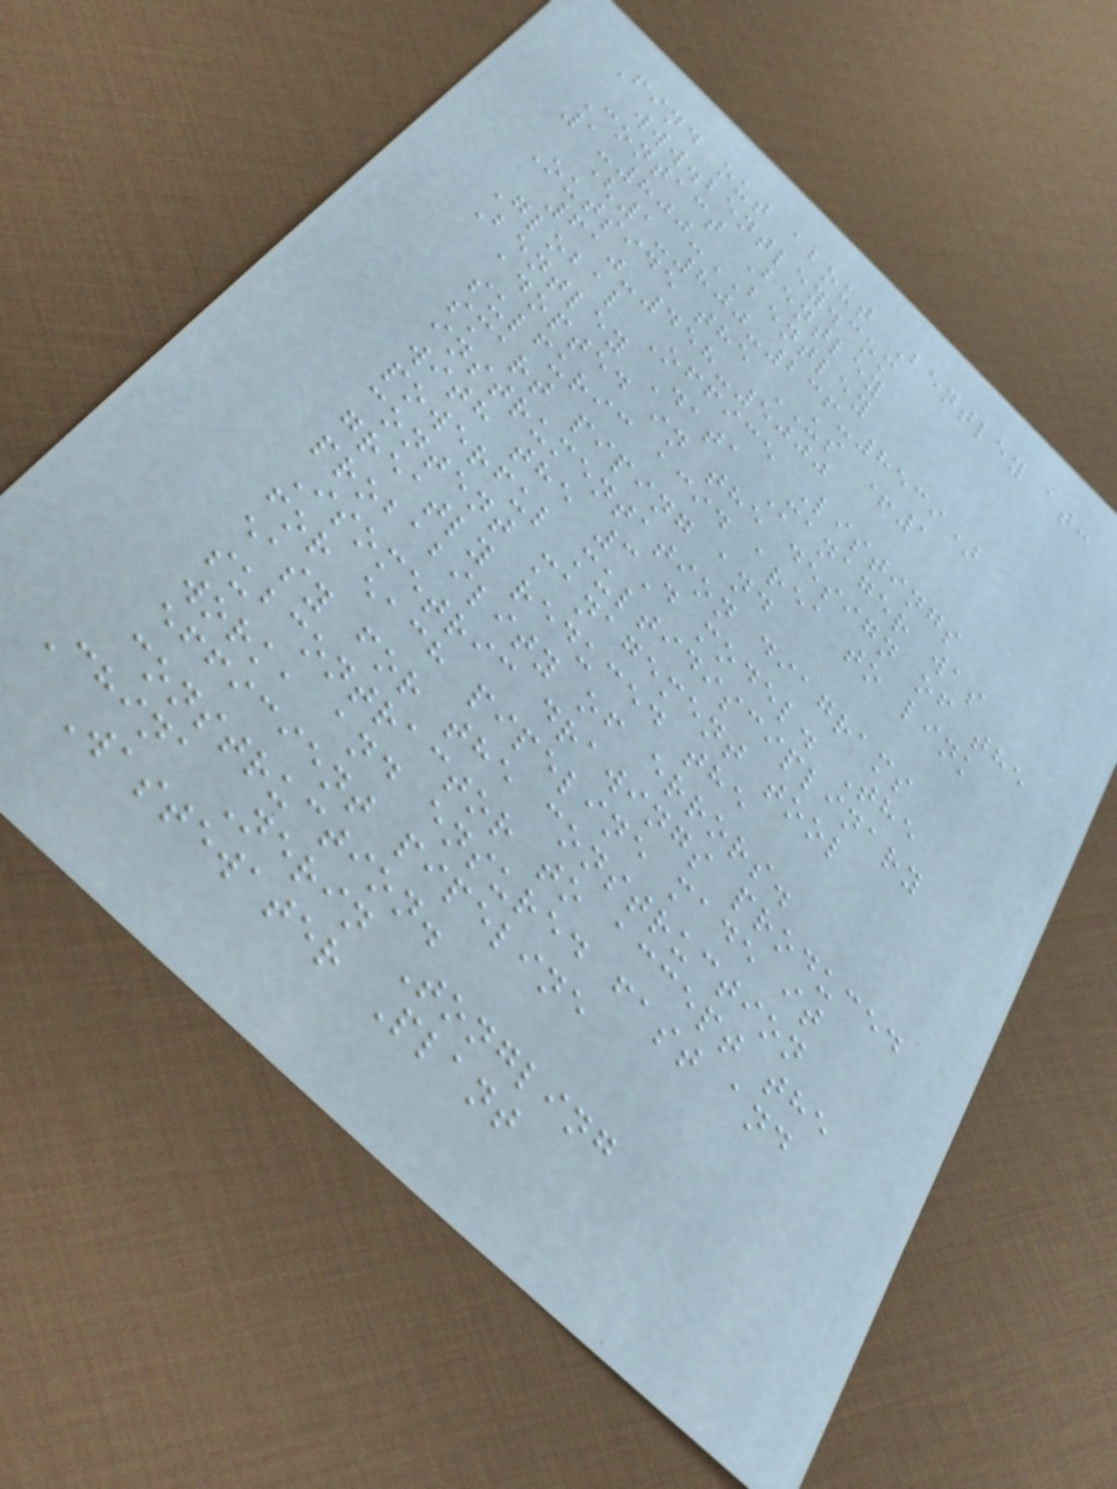Find out about Bentley at:
www.bentley.com
Contact Bentley
1-800-BENTLEY
(1-800-236-8539)
Outside the US +1
610-458-5000
Global Office Listings
Bentley Data Manager was
adopted in the design of the
sulfuric acid area to link
smart piping and
instrumentation diagrams
with the 3D model. The
powerful multidisciplinary
content management tool
greatly reduced the
probability of errors.
Isometric drawings produced
for each pipeline made it
easy for the construction
subcontractor to accept the
work, and ensured fast and
efficient pipeline
construction.
China Nerin Tongling
Wastewater Plant
